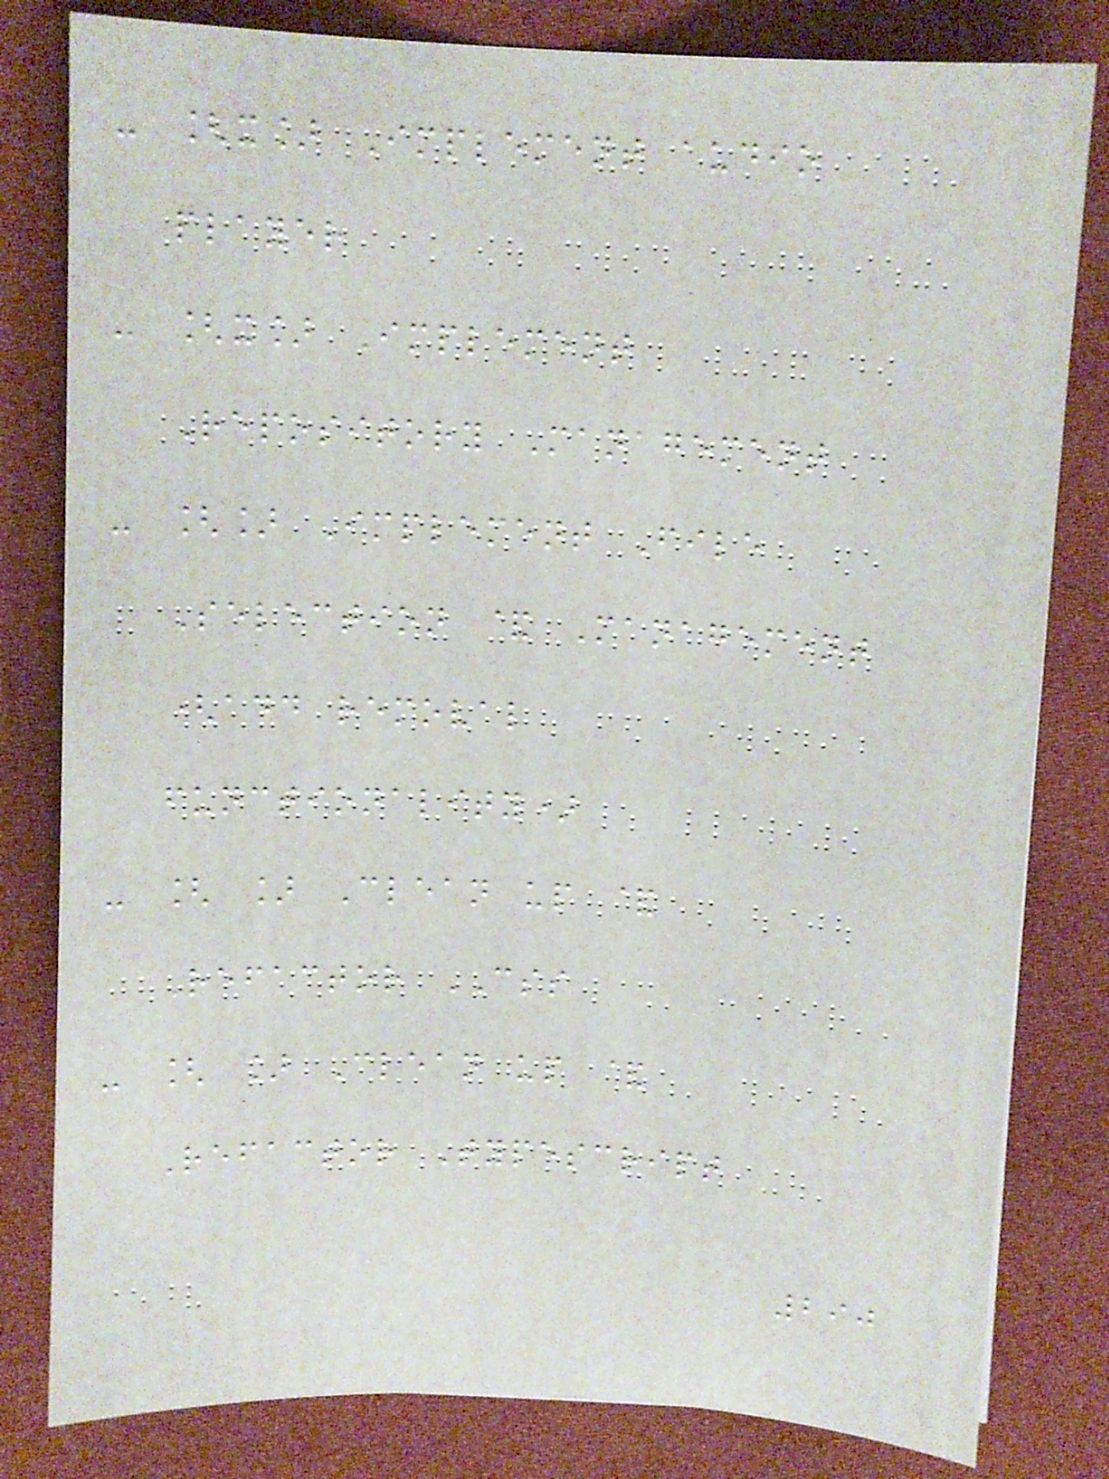- [x] Implement audio
player
- [x] Implement
Repository Management
- [] Implement File
Selection & Management
(add removal
functionality)
- [ ] Clean up &
Refactor CSS
- [ ] Clean up &
Refactor Typescript
290
